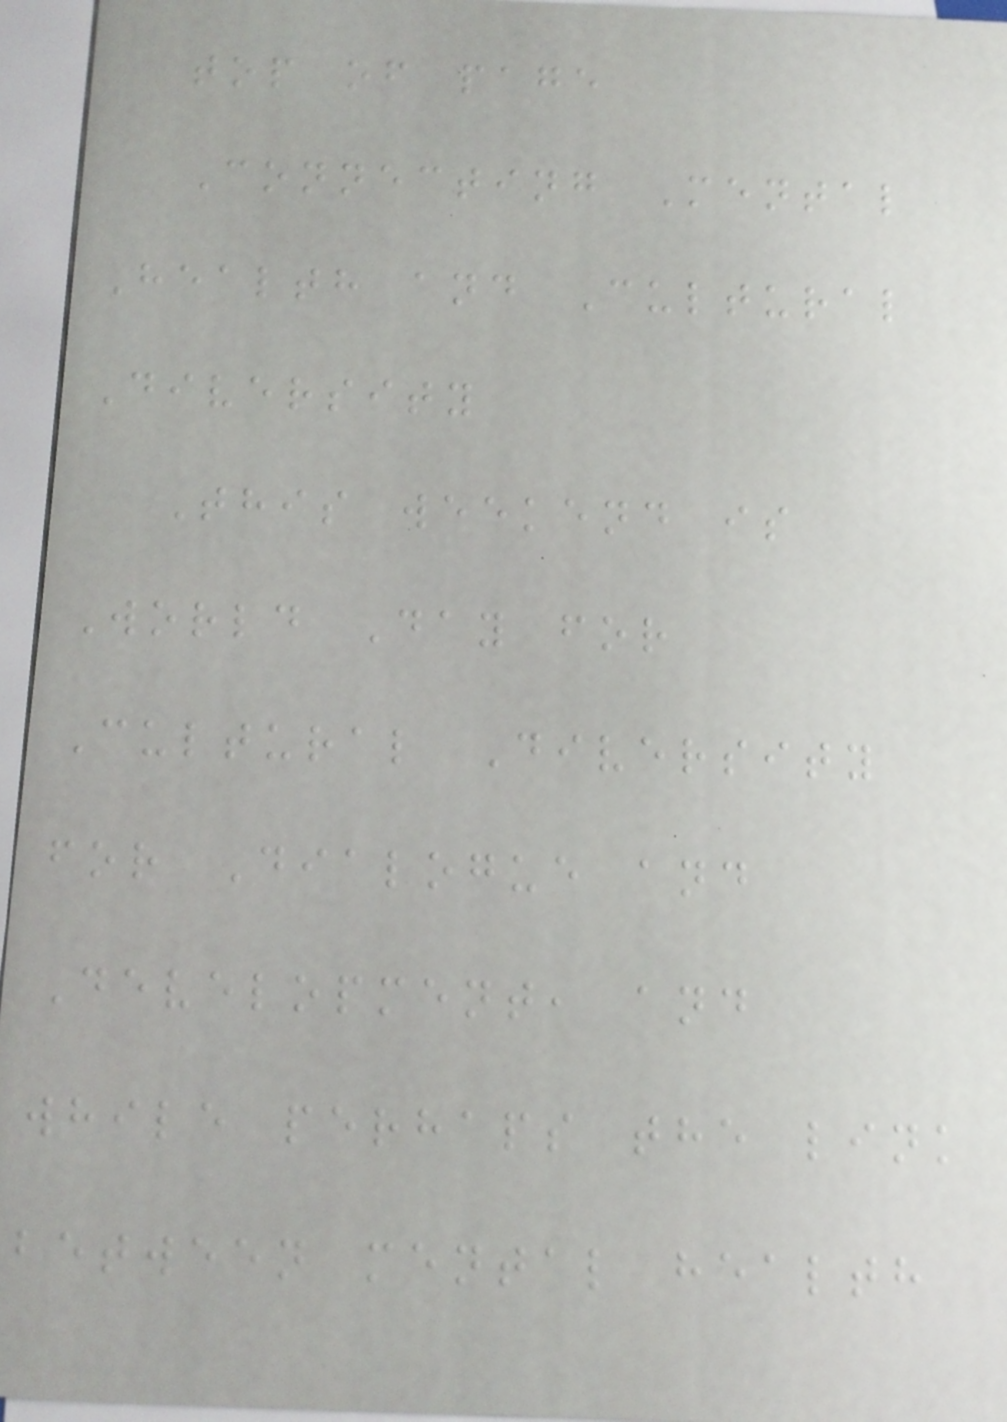top of page
Connecting Mental
Health and Cultural
Diversity
This weekend is
World Day for
Cultural Diversity
for Dialogue and
Development, and
while perhaps the link
between mental health
